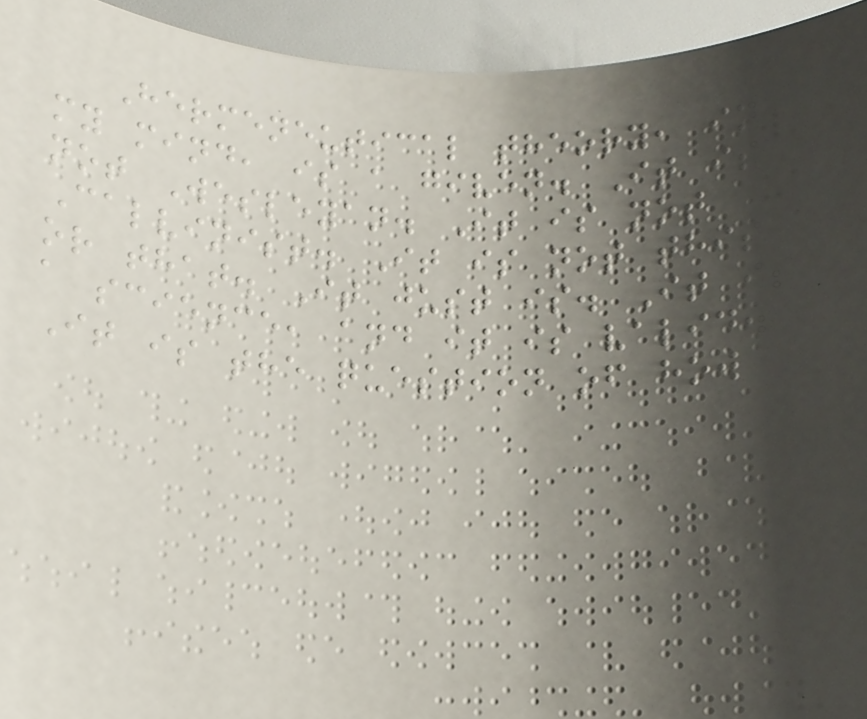Hermeneutical theory, in
my mind, is a given. It is
not Wesleyan. It is not
Calvinist. It is not this
or that. It just is. It is
a science, and it is valid.
It is the question of how
